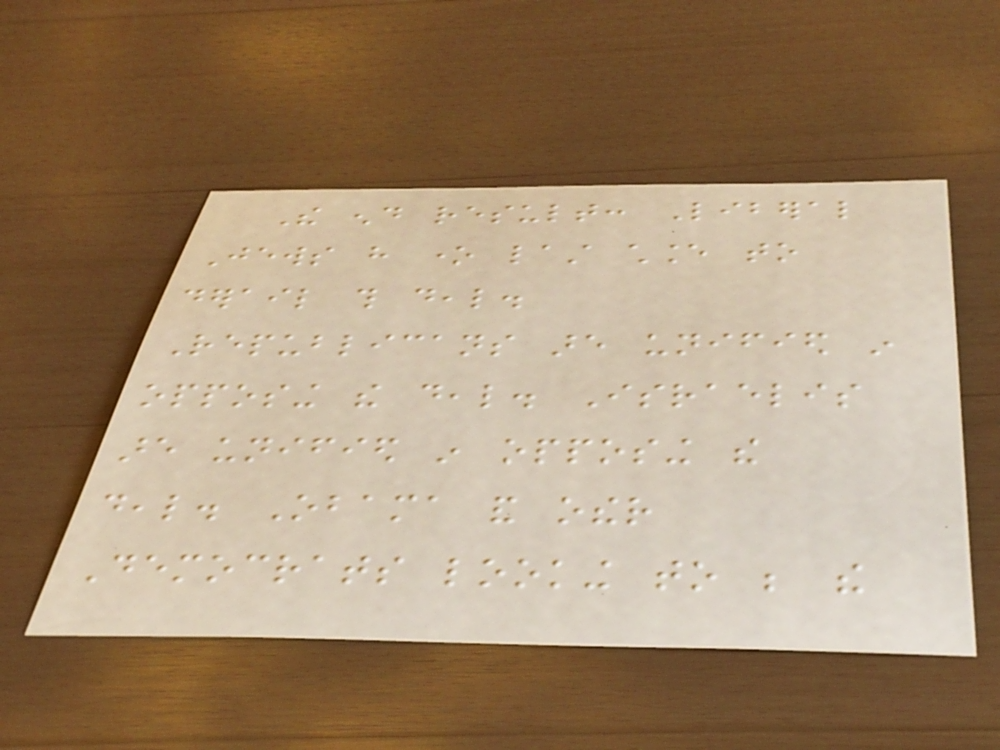The end result: Liberal
Jews have one last chance to
derail this deal.
Republicans are unified in
opposing the deal. Israelis
are unified in opposing the
deal. Obama and other
Democrats looking to be the
